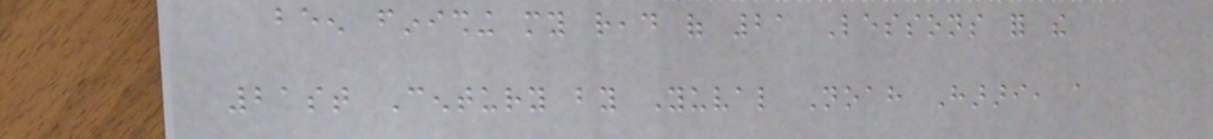been finishing my read of 21 Lessons for the
21st Century by Yuval Noah Harari, a
